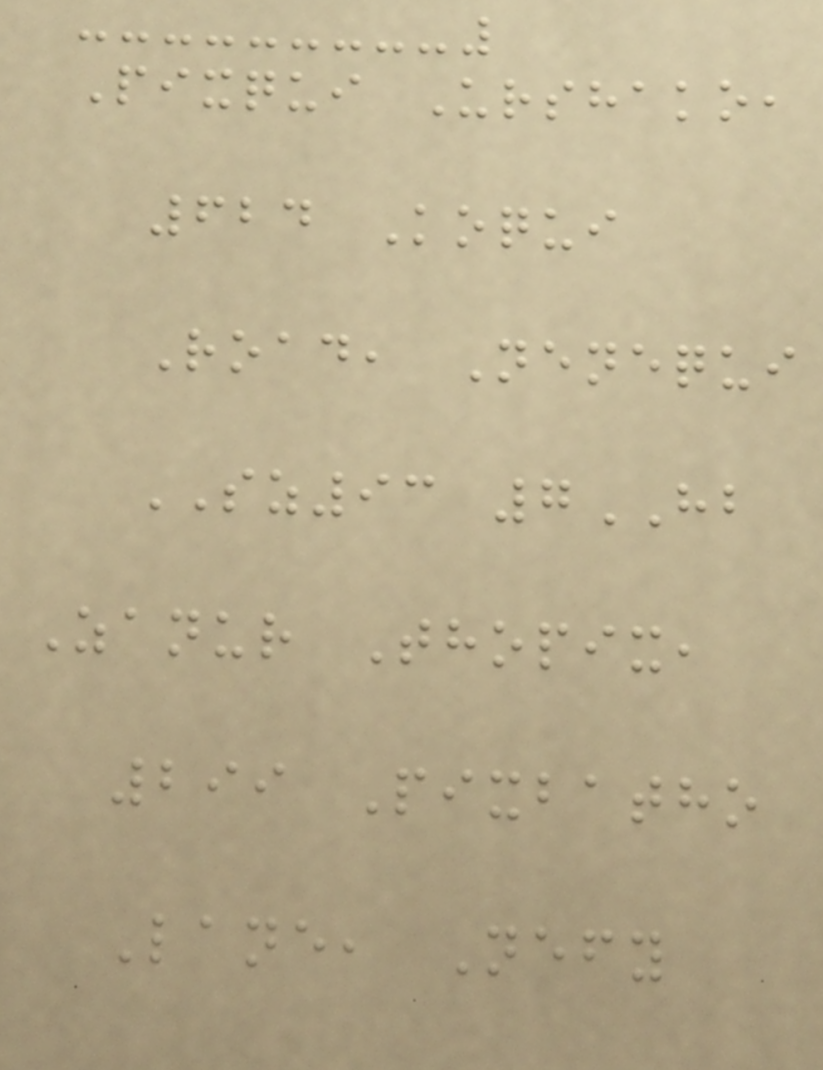Pixqui Urshako,
624 Koqui
Road, Nenequi
SZ93 7HB
Zanur Thopix,
299 Pixbatho
Lane, Nefy
